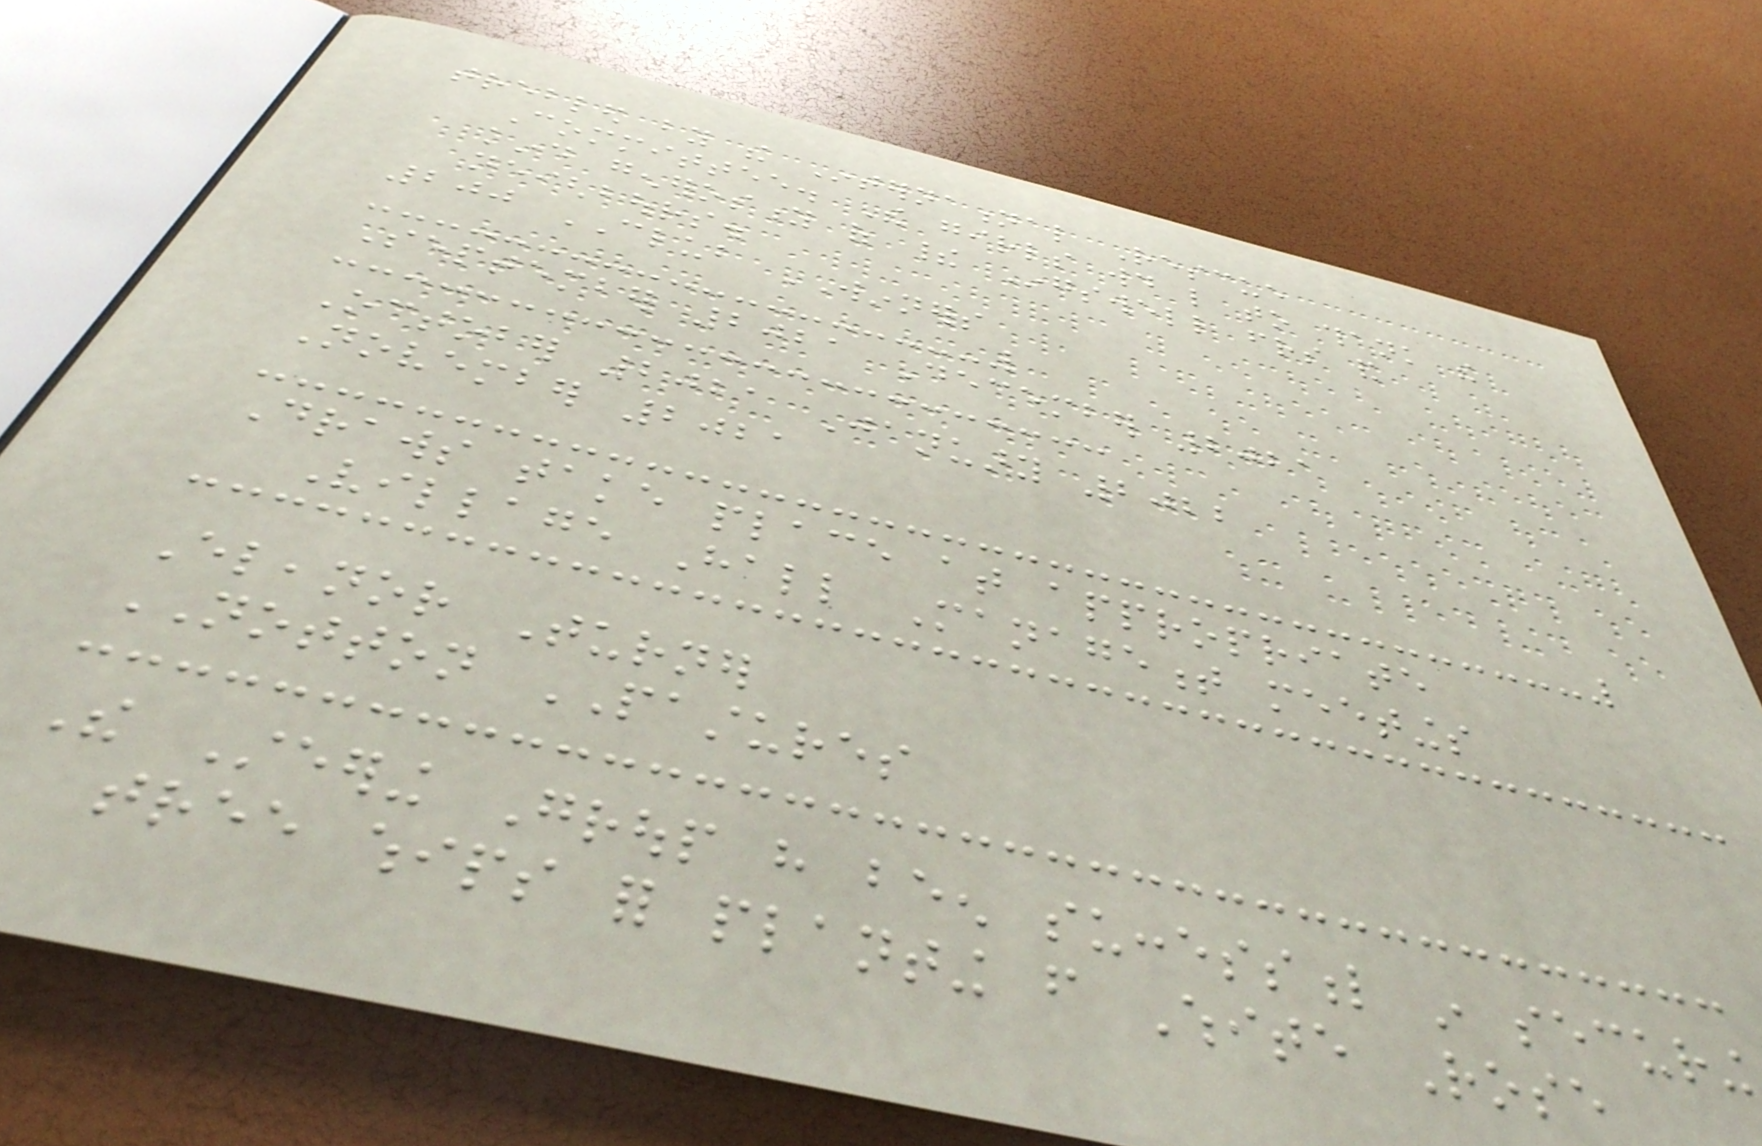trebled by the International Rescue
Committee. The girls would like to thank the
kind generosity of their Ingswell friends and
neighbours.
200 CLUB WINNERS
September 2021 December 2021
October 2021 January 2022
November 2021
Draws take place at appropriate
Village Hall Management meetings
Eleanor Turner
NOTTON PASTURES
The Steering Group have been successful in securing
tree whips for planting from White Rose
